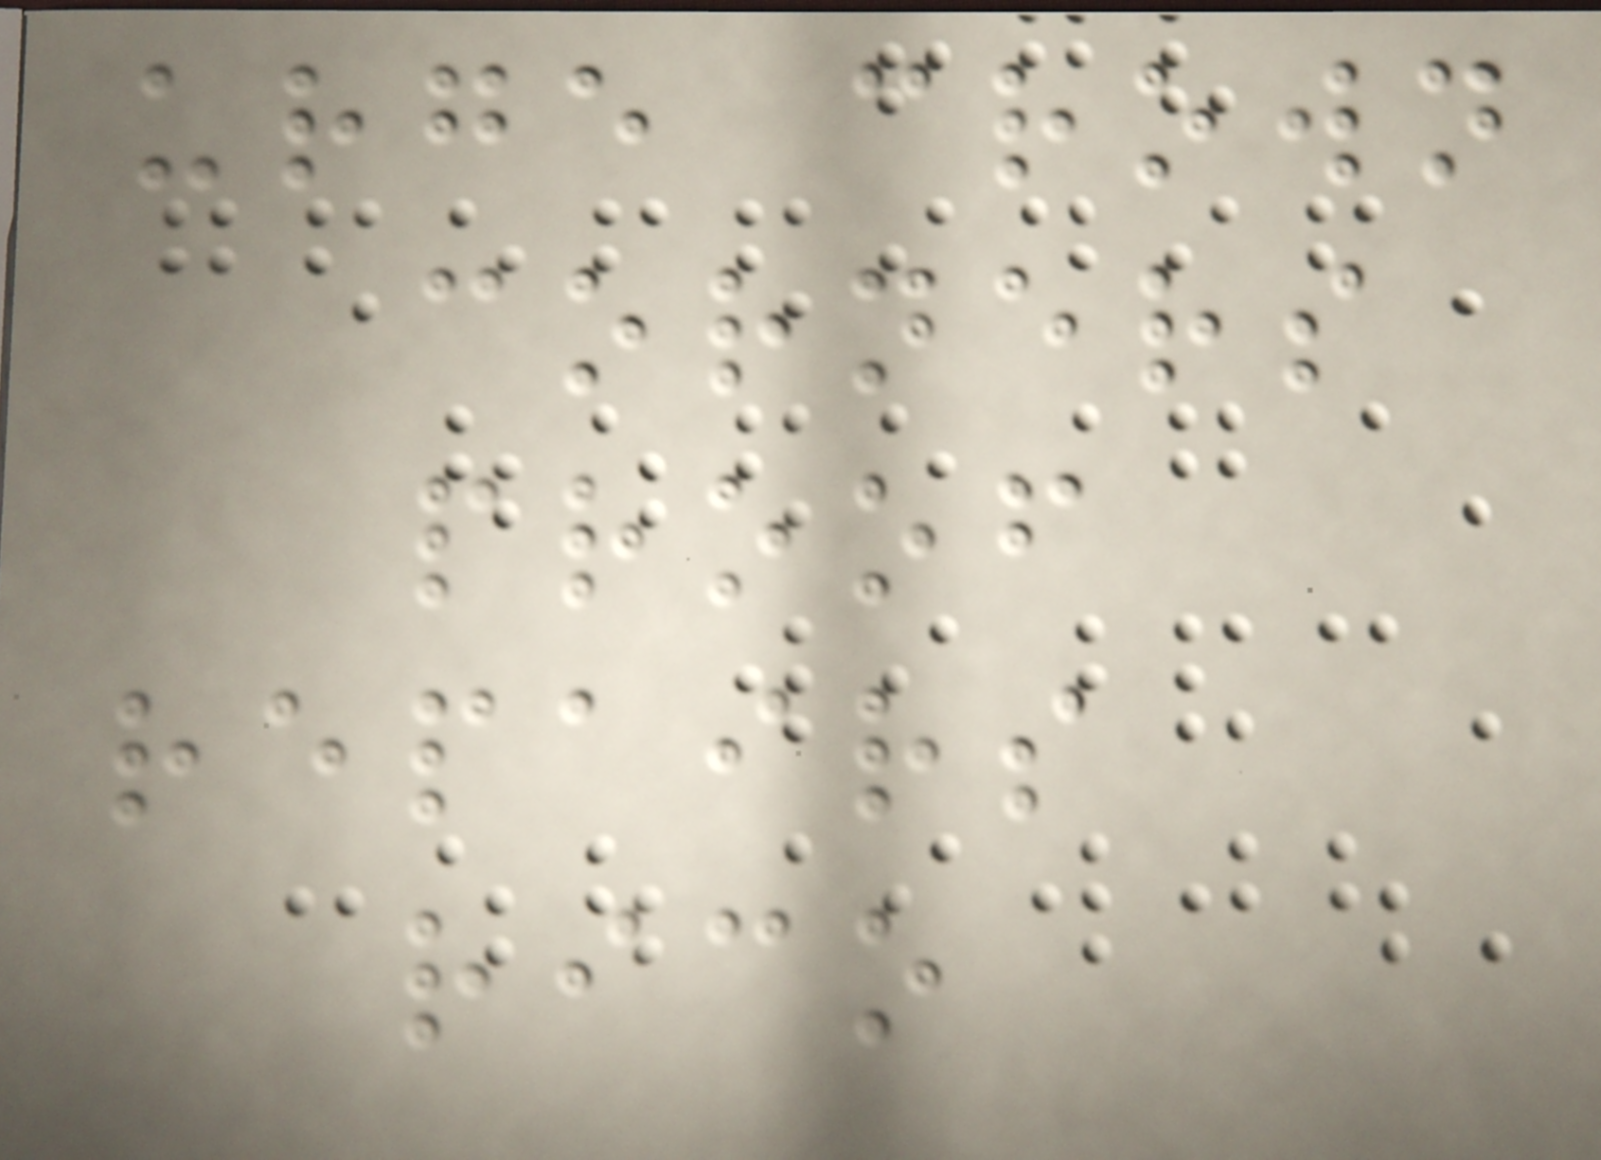urge crown
corners
proof
repairs
rico
